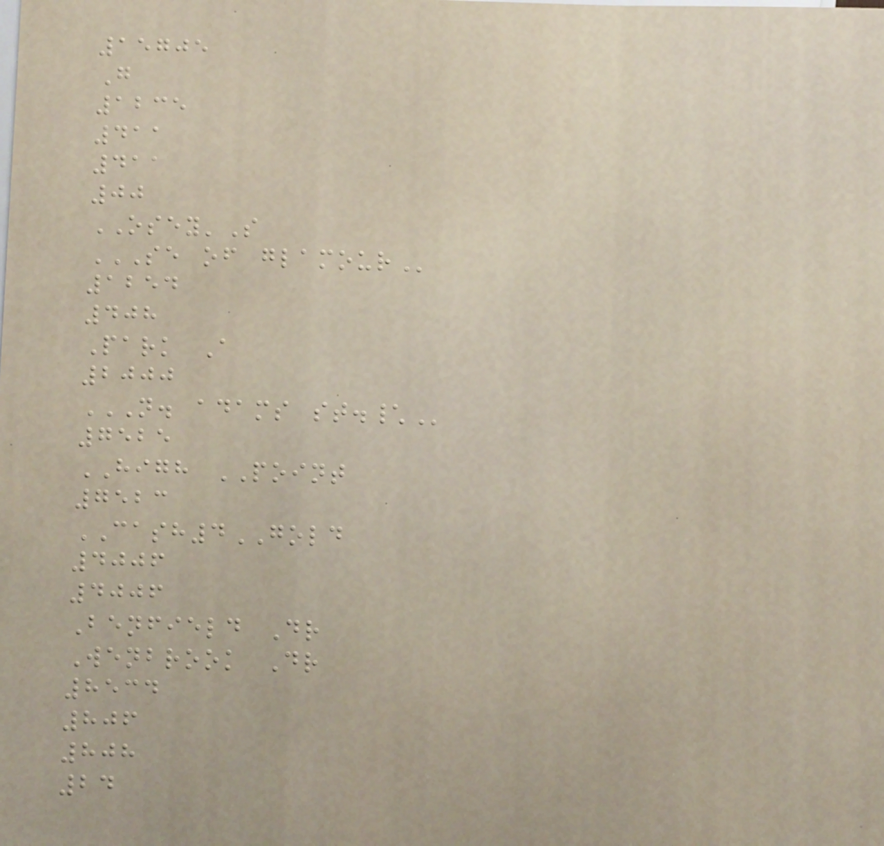15705
G
1235
411
411
00
OSEY'S
SE OF GLAMOUR
1254
408
Park A
2000
N. ADAMS ST.\
7525
HIGH POINT
7523
CASH4GOLD
4006
4006
Benfield Dr
Wenbrook Dr
8534
806
808
24
